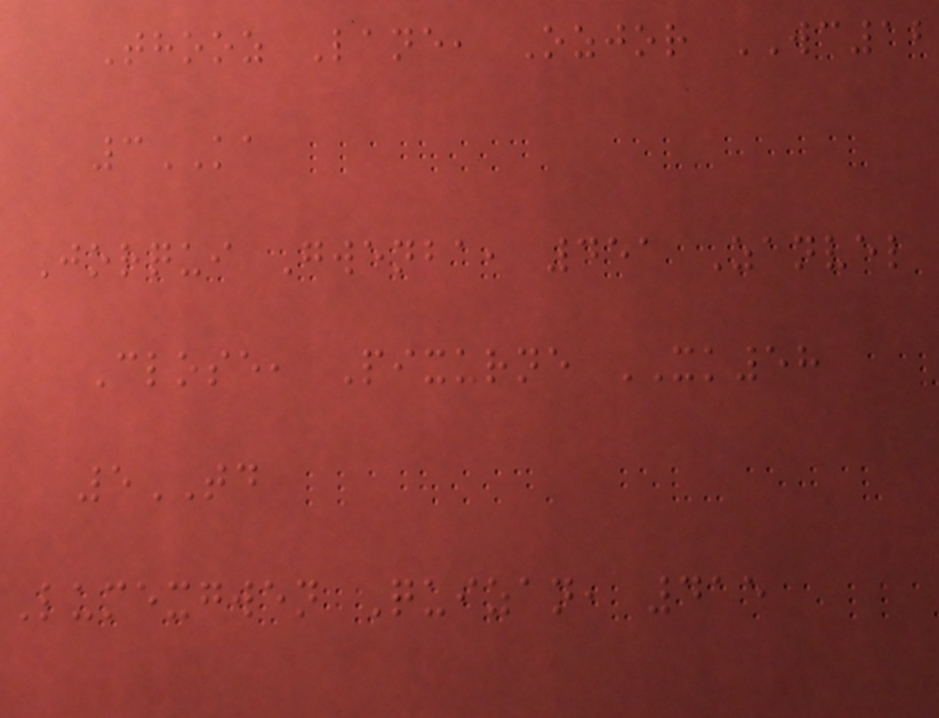Thooz Lane, Ozjor WC12
3KA
Jorqui Gwenba, 451 Zanvel
Close, Pixurne XK58
5TD
Lumexgwen Quizan, 415
